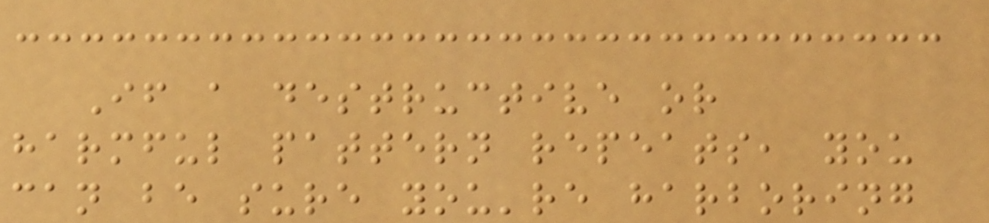If a destructive or
harmful pattern repeats, you
can be sure you're harboring
